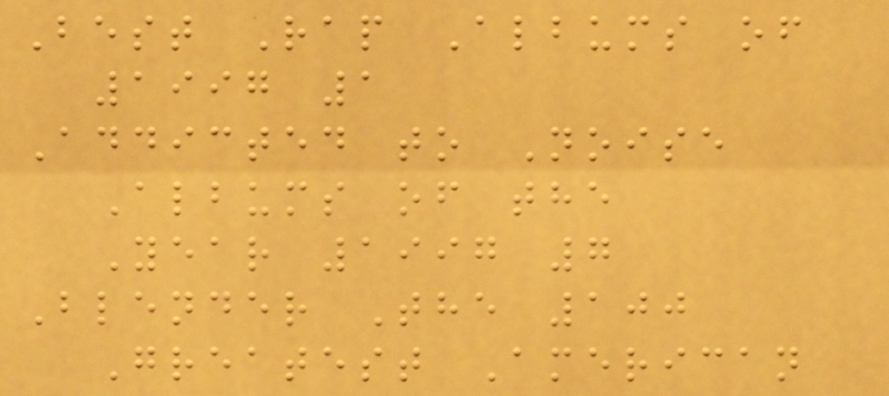Best Rap Albums of
1997 1
Addicted to Noise
Albums of the
Year 1997 7
Blender The 100
Greatest American
